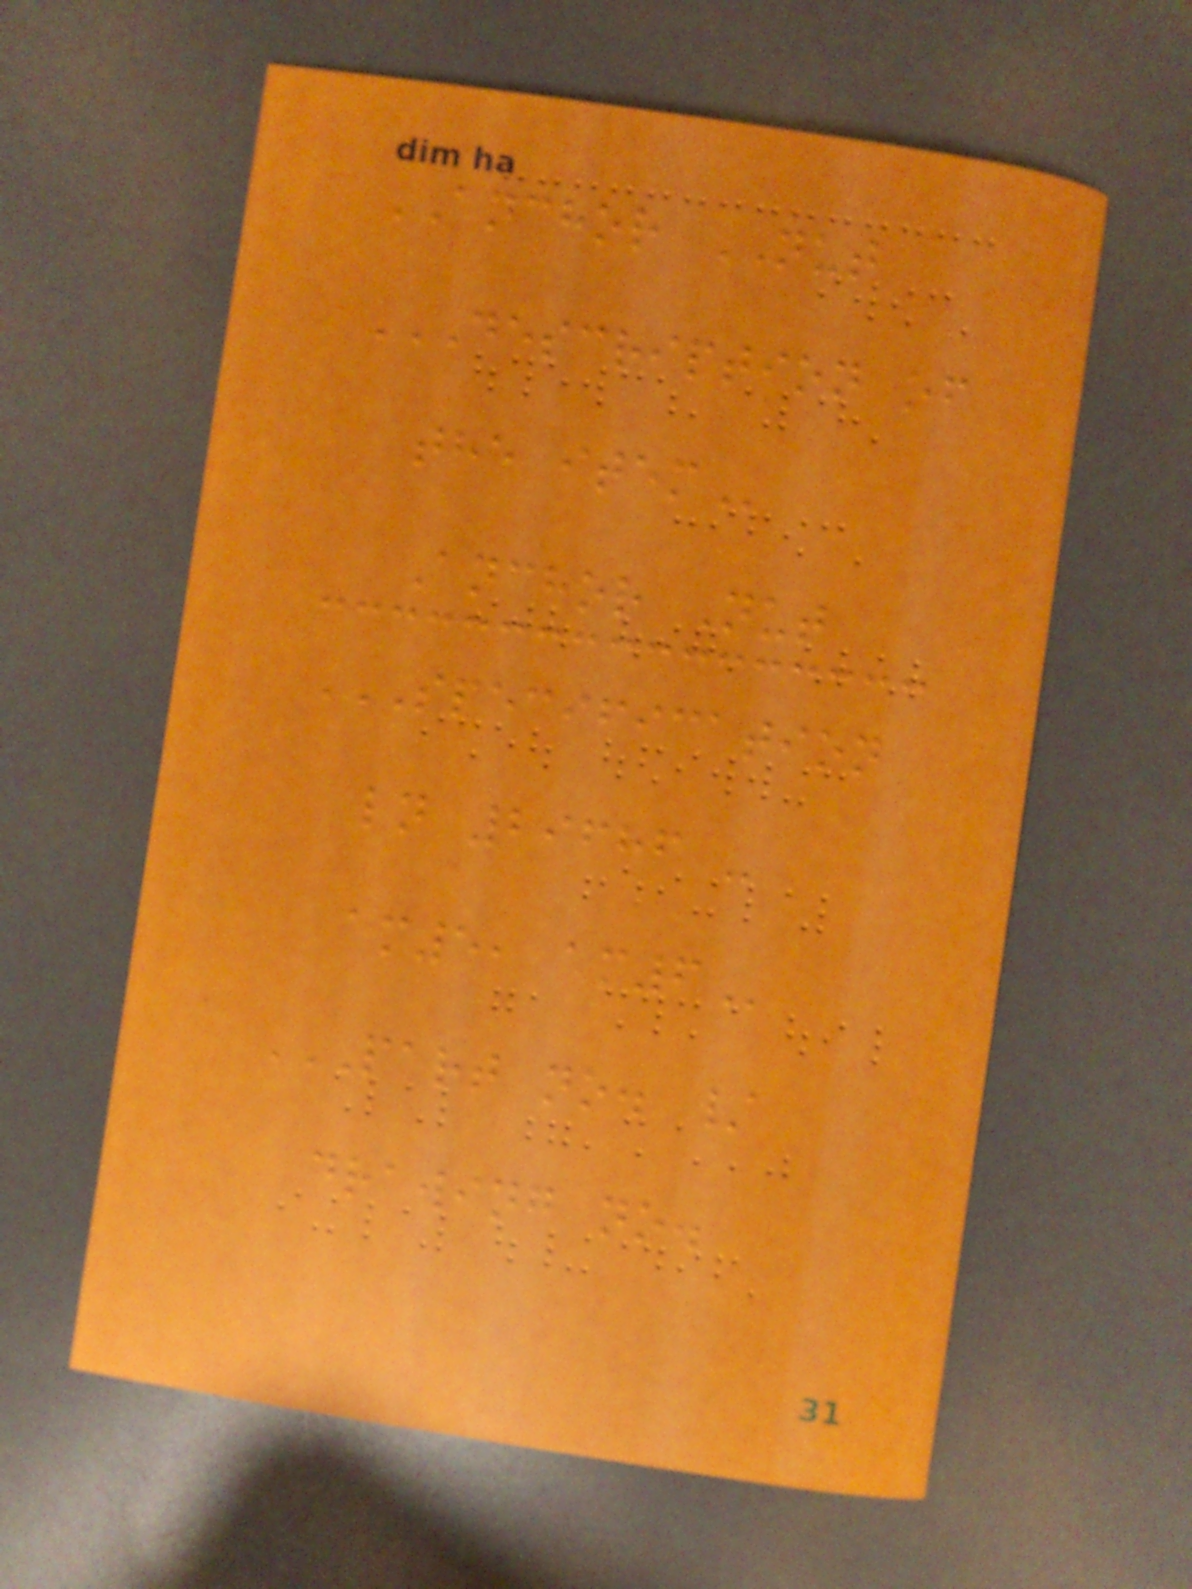ANCHOR NUT
DESCRIPTION OF
THE ITEM
Anchor Nut
SPECIFICATION
LN 29686 -
AM5, AM6
PART NO. /
DRAWING NO.
